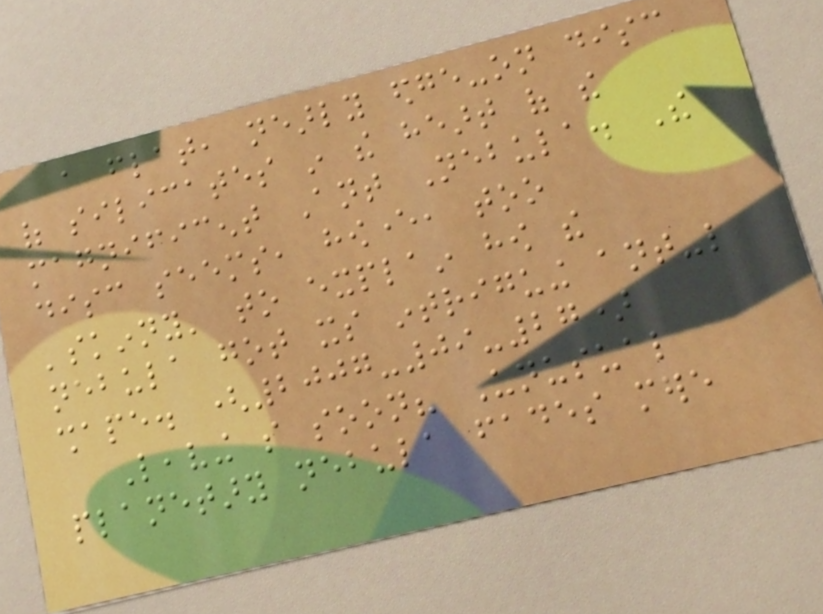a flat, nearly edge-on disc
of silicates in the heart of the
magnificent Ant Nebula. The
disc seems, however, too
'skinny' to explain how the
nebula got its intriguing ant-like
shape. (2007-09-27)
Leaving so soon? Unusual
planetary nebula fades mere
